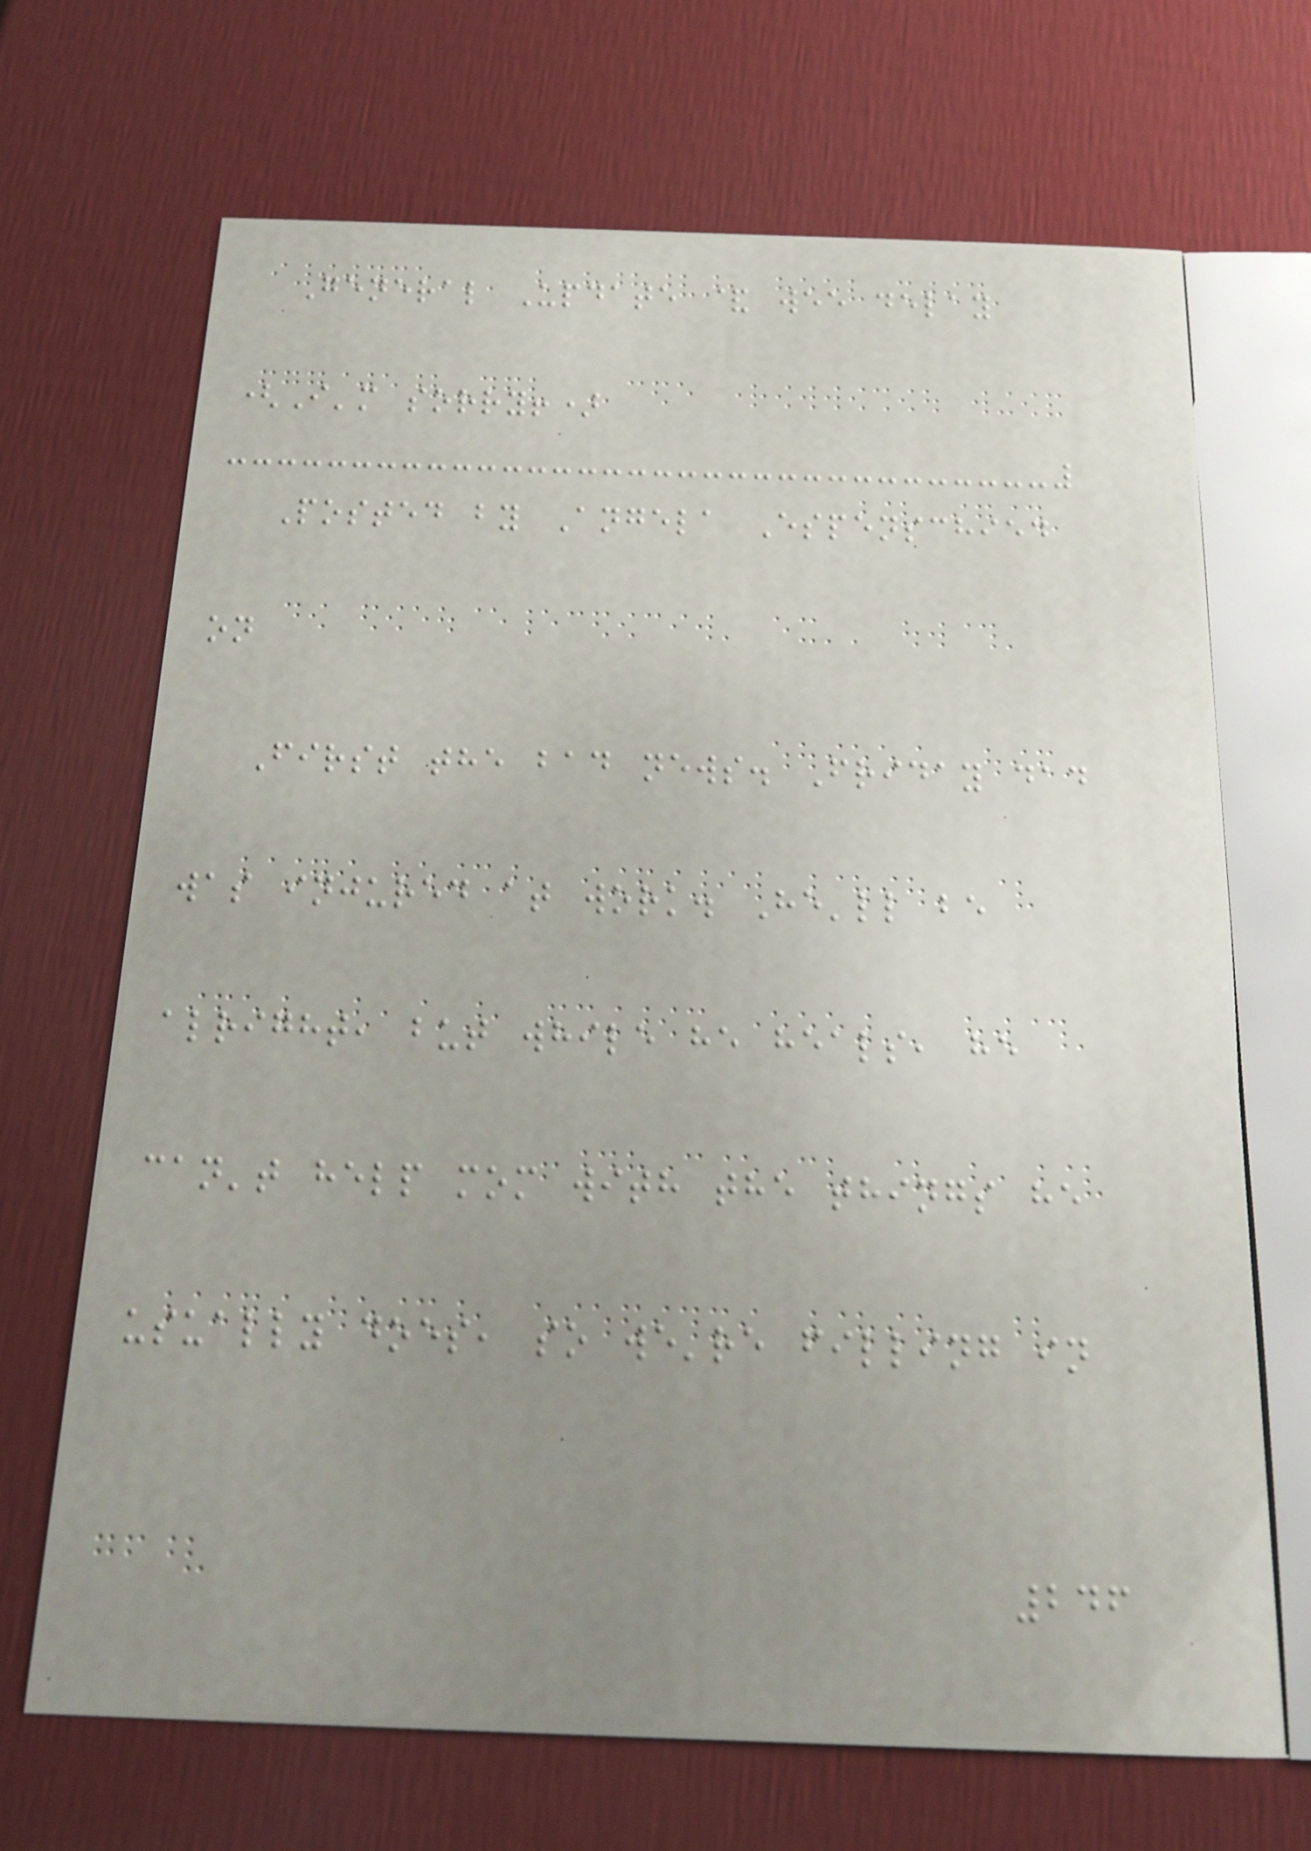General Update & wee delay
(I'm sorry!)
Posted by Angela Espenschied
on
First the bad news. Friday dad
was injured at work. He'll be
alright, but while he heals, he
can't help mom with the things he
usually does, so we're filling in
246
